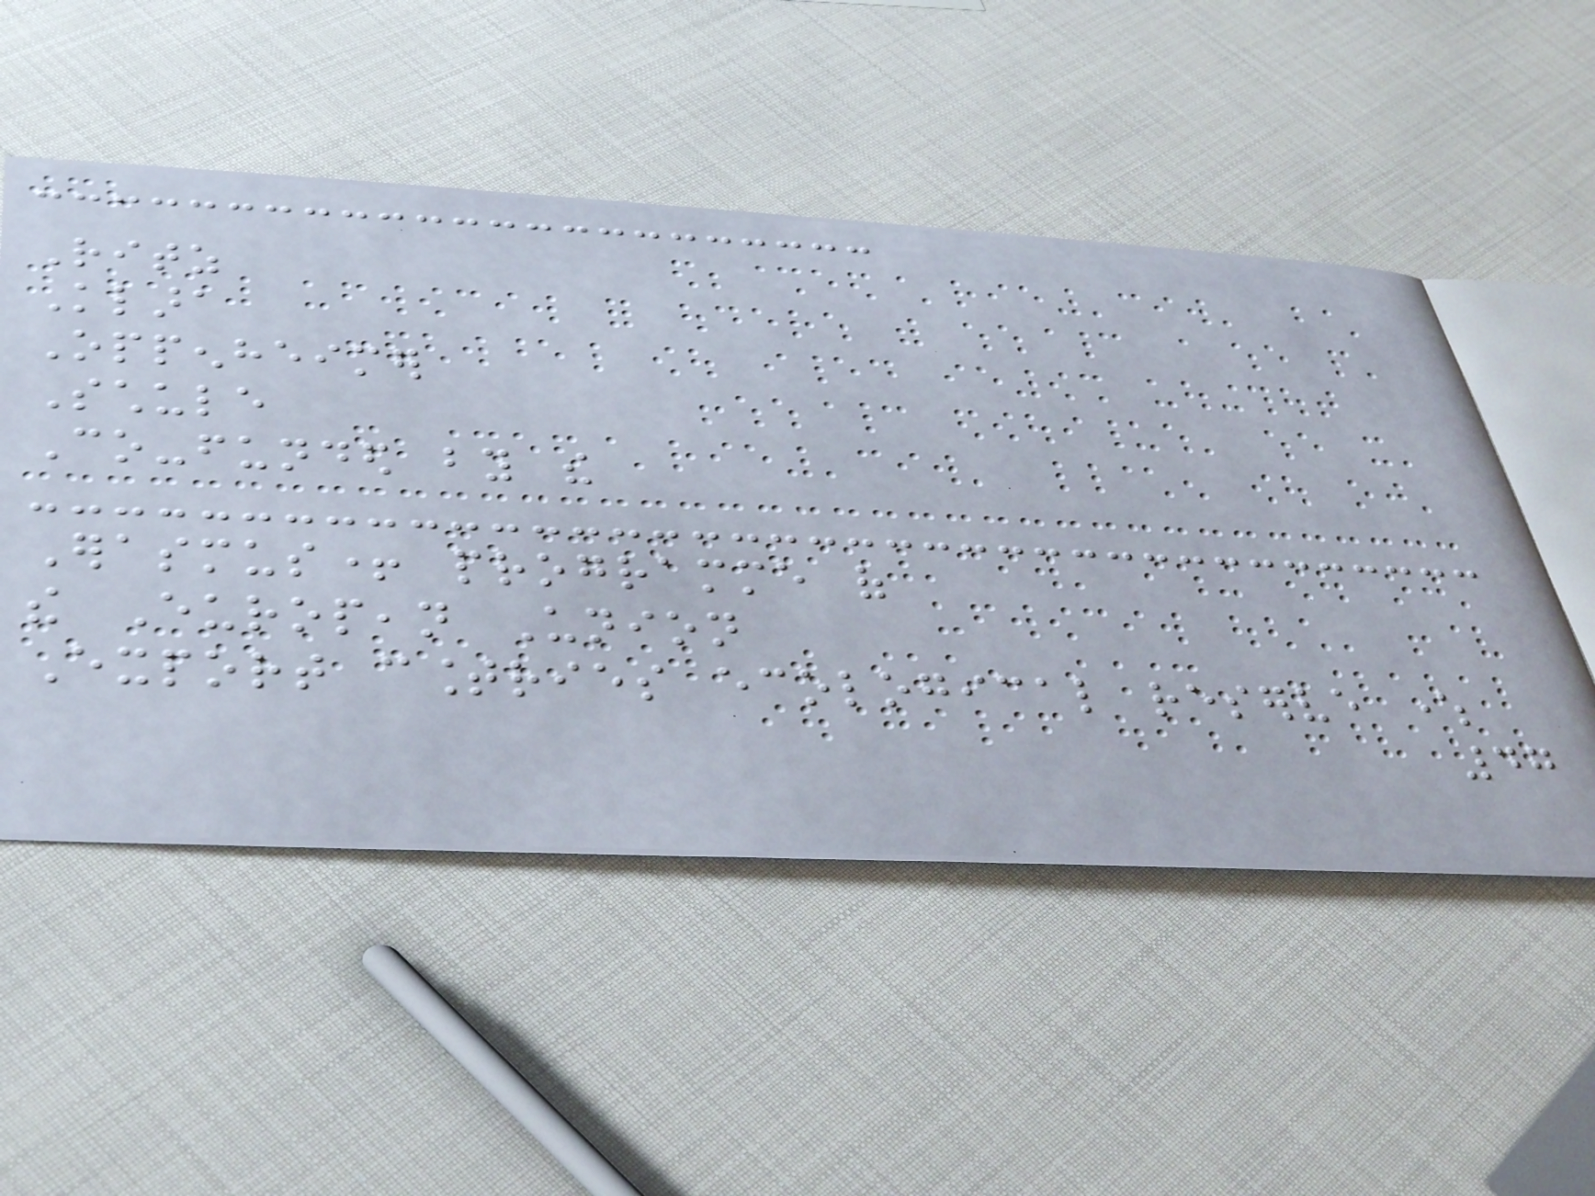Ritz
Klara
Oppenheimer
Schule
Co-funded by the
Erasmus+ programme of
the European Union
Export countries ecological reserve where
47
